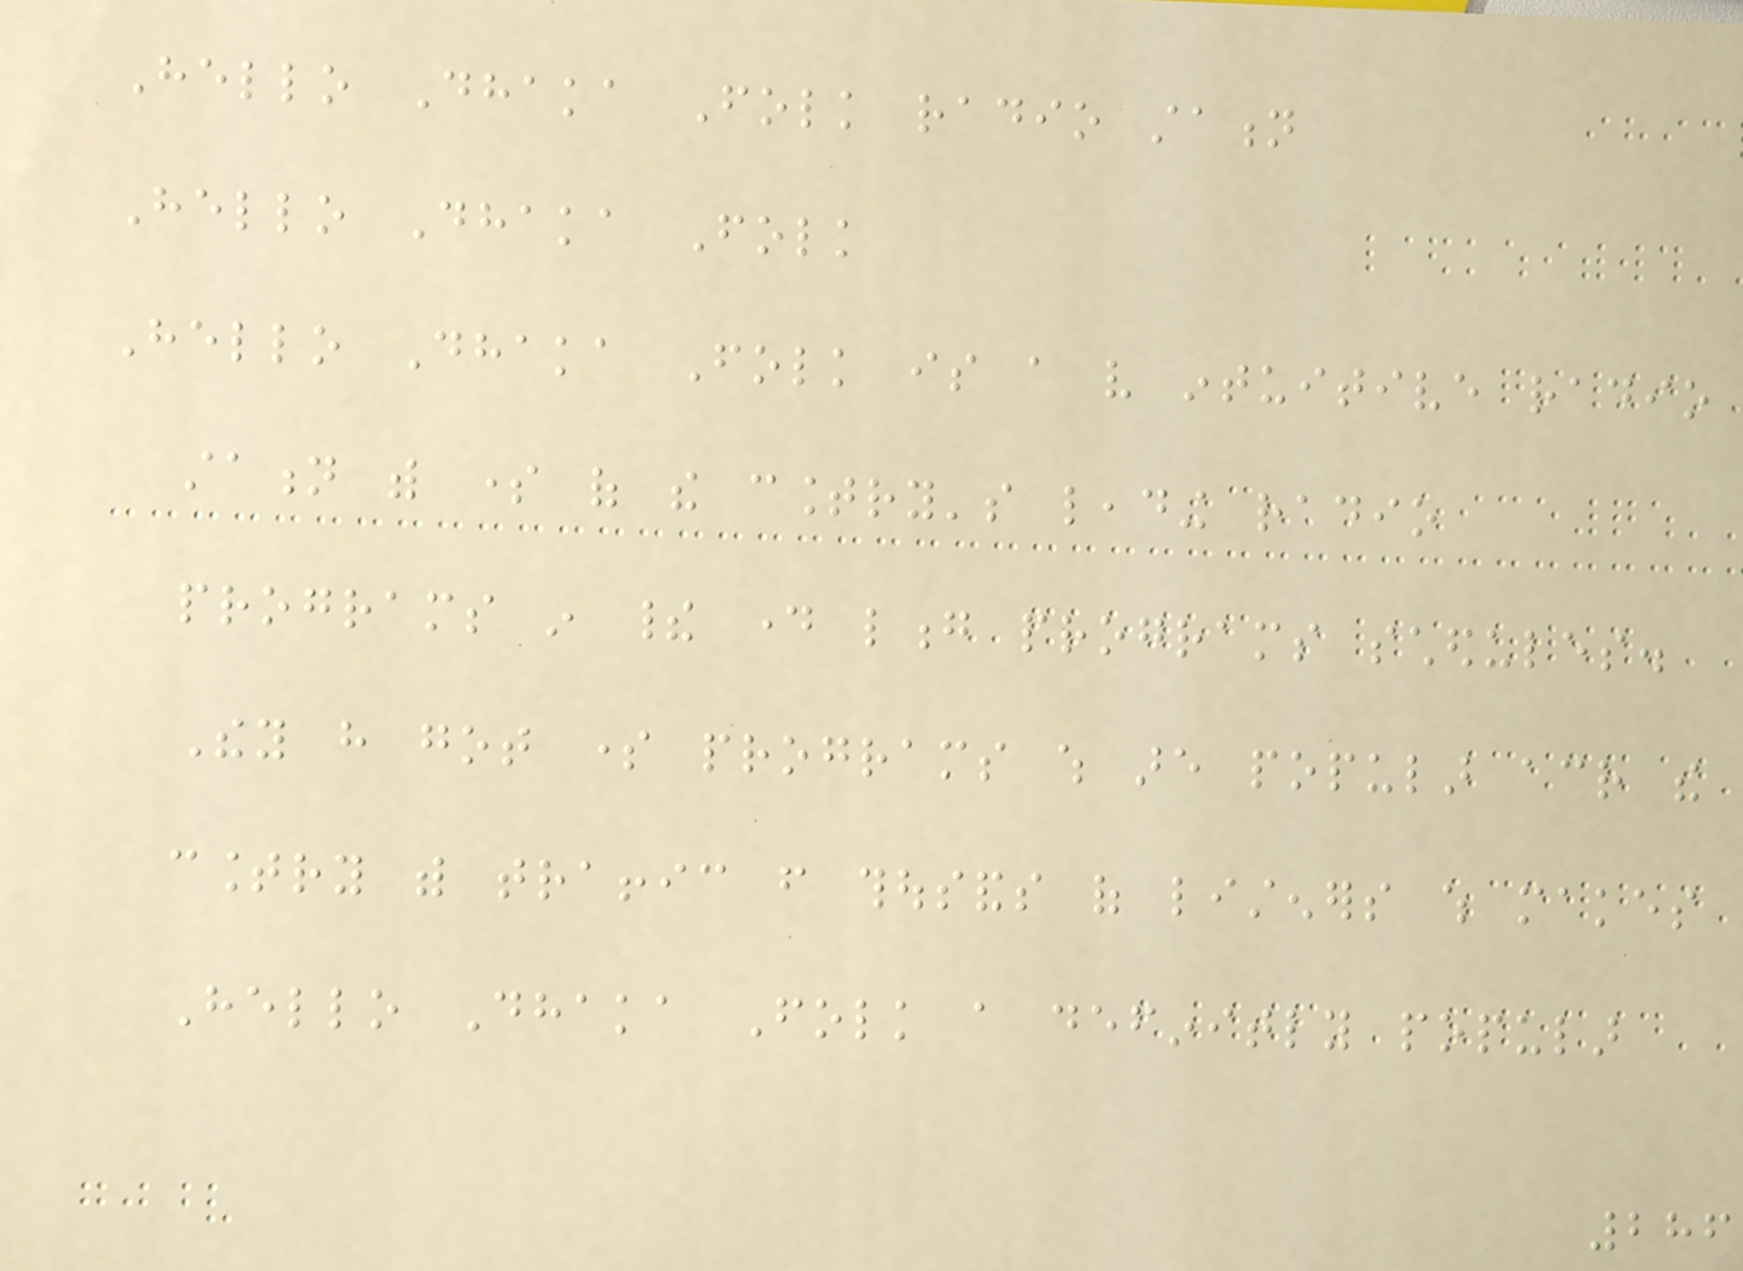Hello Dhaka Folk radio station
Hello Dhaka Folk
Hello Dhaka Folk is a very intuitive radio
station with some of the country's leading radio
programs in their day long programs schedules.
They have got some programs which are popular across the
country with traffic from thousands of listeners which makes
Hello Dhaka Folk a definitly popular
286
